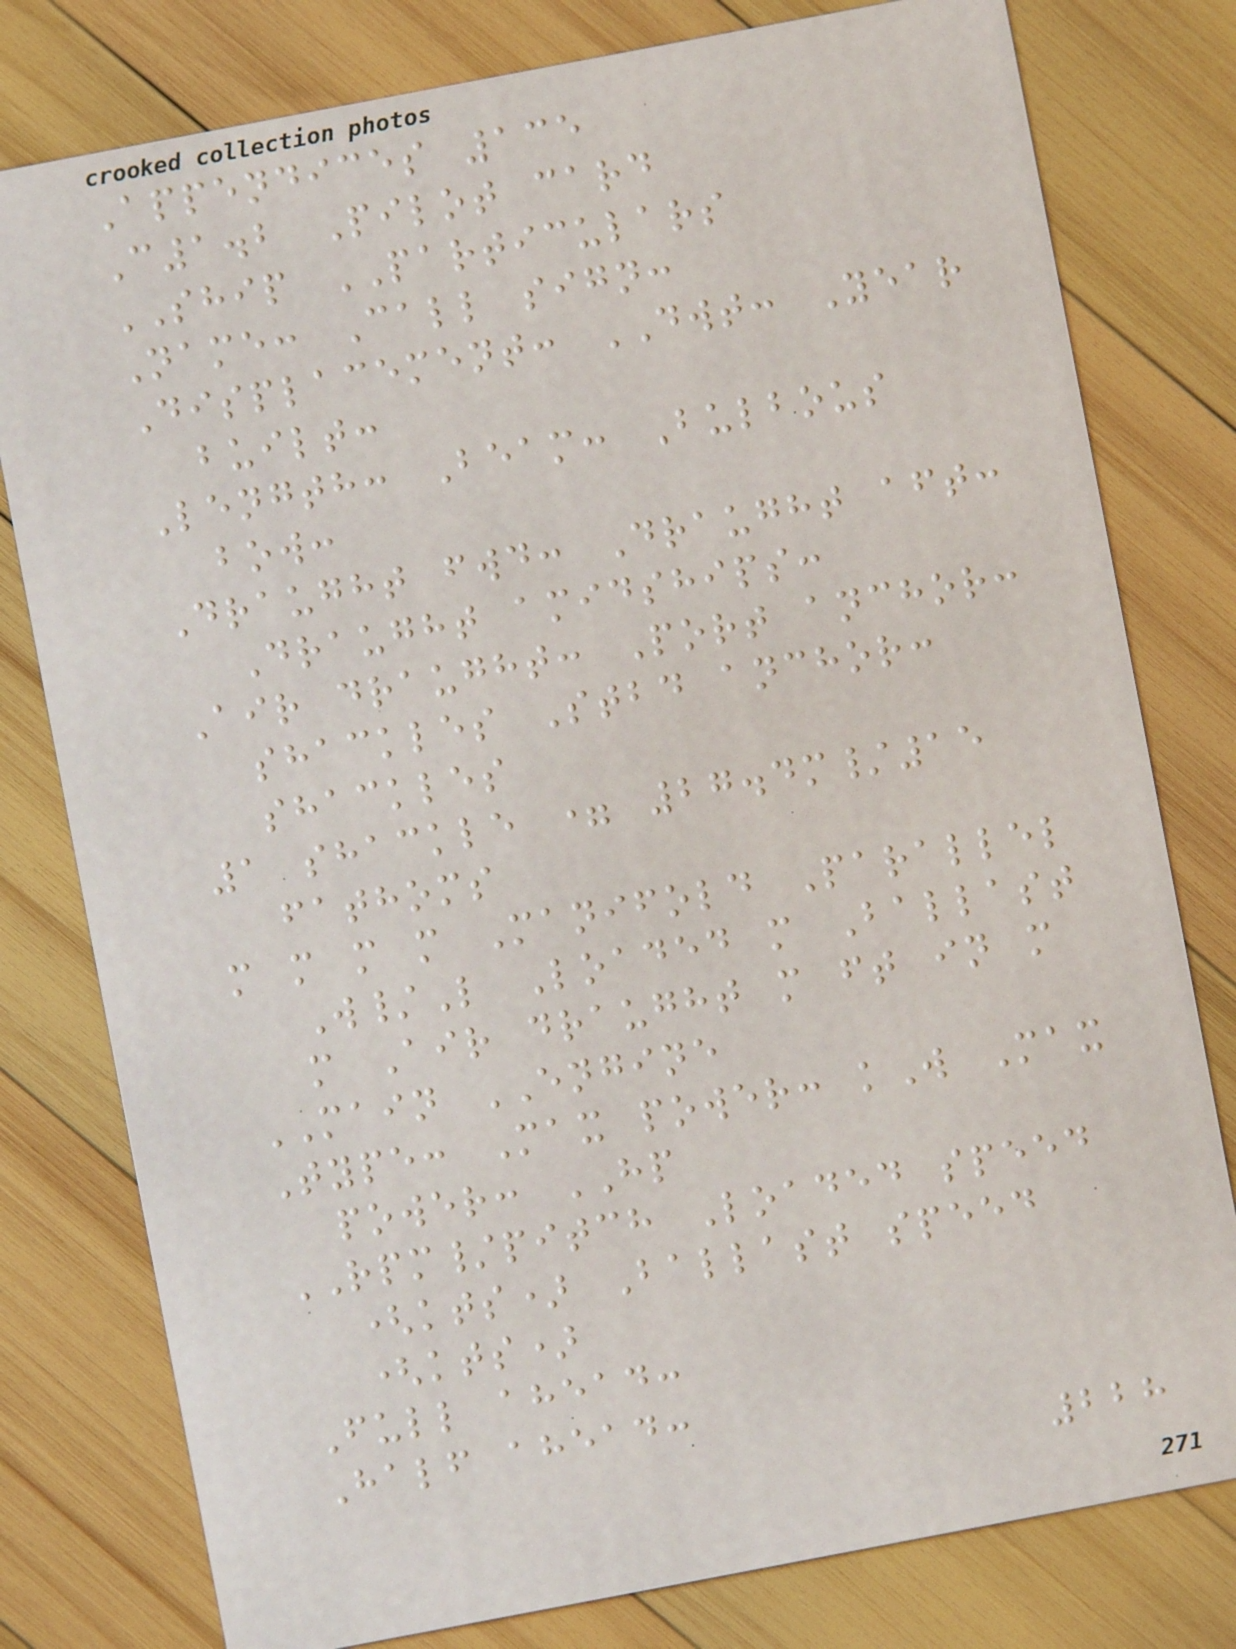Appendices 135
C1.2 Pilot card
SHIP PARTICULARS
Name: Call sign:
Displacement: DWT: Year
built:
Length: Beam: Bulbous
bow:
Draught fwd: Draught aft:
Draught amidships:
Air draught: Port anchor:
shackles Stbd anchor:
shackles
1 shackle = 27.4m/15
fathoms
m m m m Manifold Parallel
W/L Loaded m Ballast
m Air draught m ft in m
MAIN ENGINE
Type: Max power: kW Max
power: HP
RPM/pitch Loaded speed
(kts) Ballast speed
(kts)
Full ahead:
Half ahead:
228
